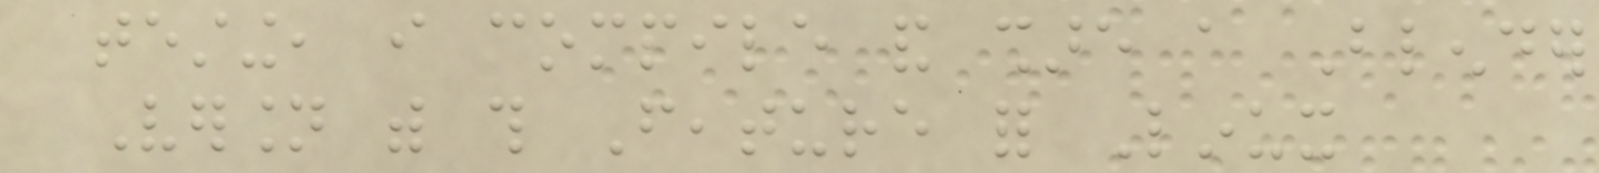testing, i compile and share a Blender
Version with this Feature for Linux
